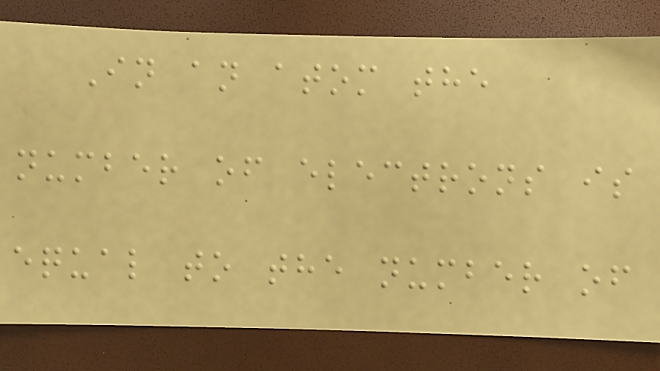In an atom the
number of electrons is
equal to the number of
